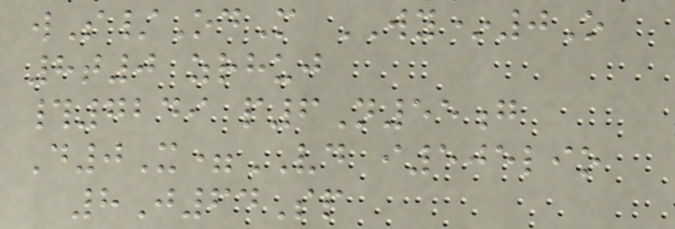wS/OdM WY*0O
8t0 zrhuj
#7249 p6N55g
D0X=VD i505lio
8J64Sp
